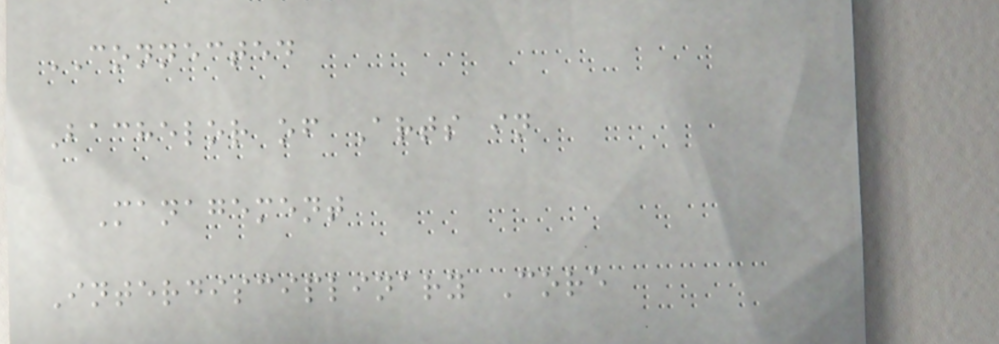CONNECTED
Bachelor of Arts in
Management
Interdisciplinary Core
